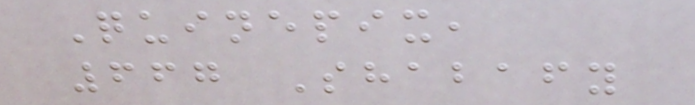Quinepix,
667 Shabafy
